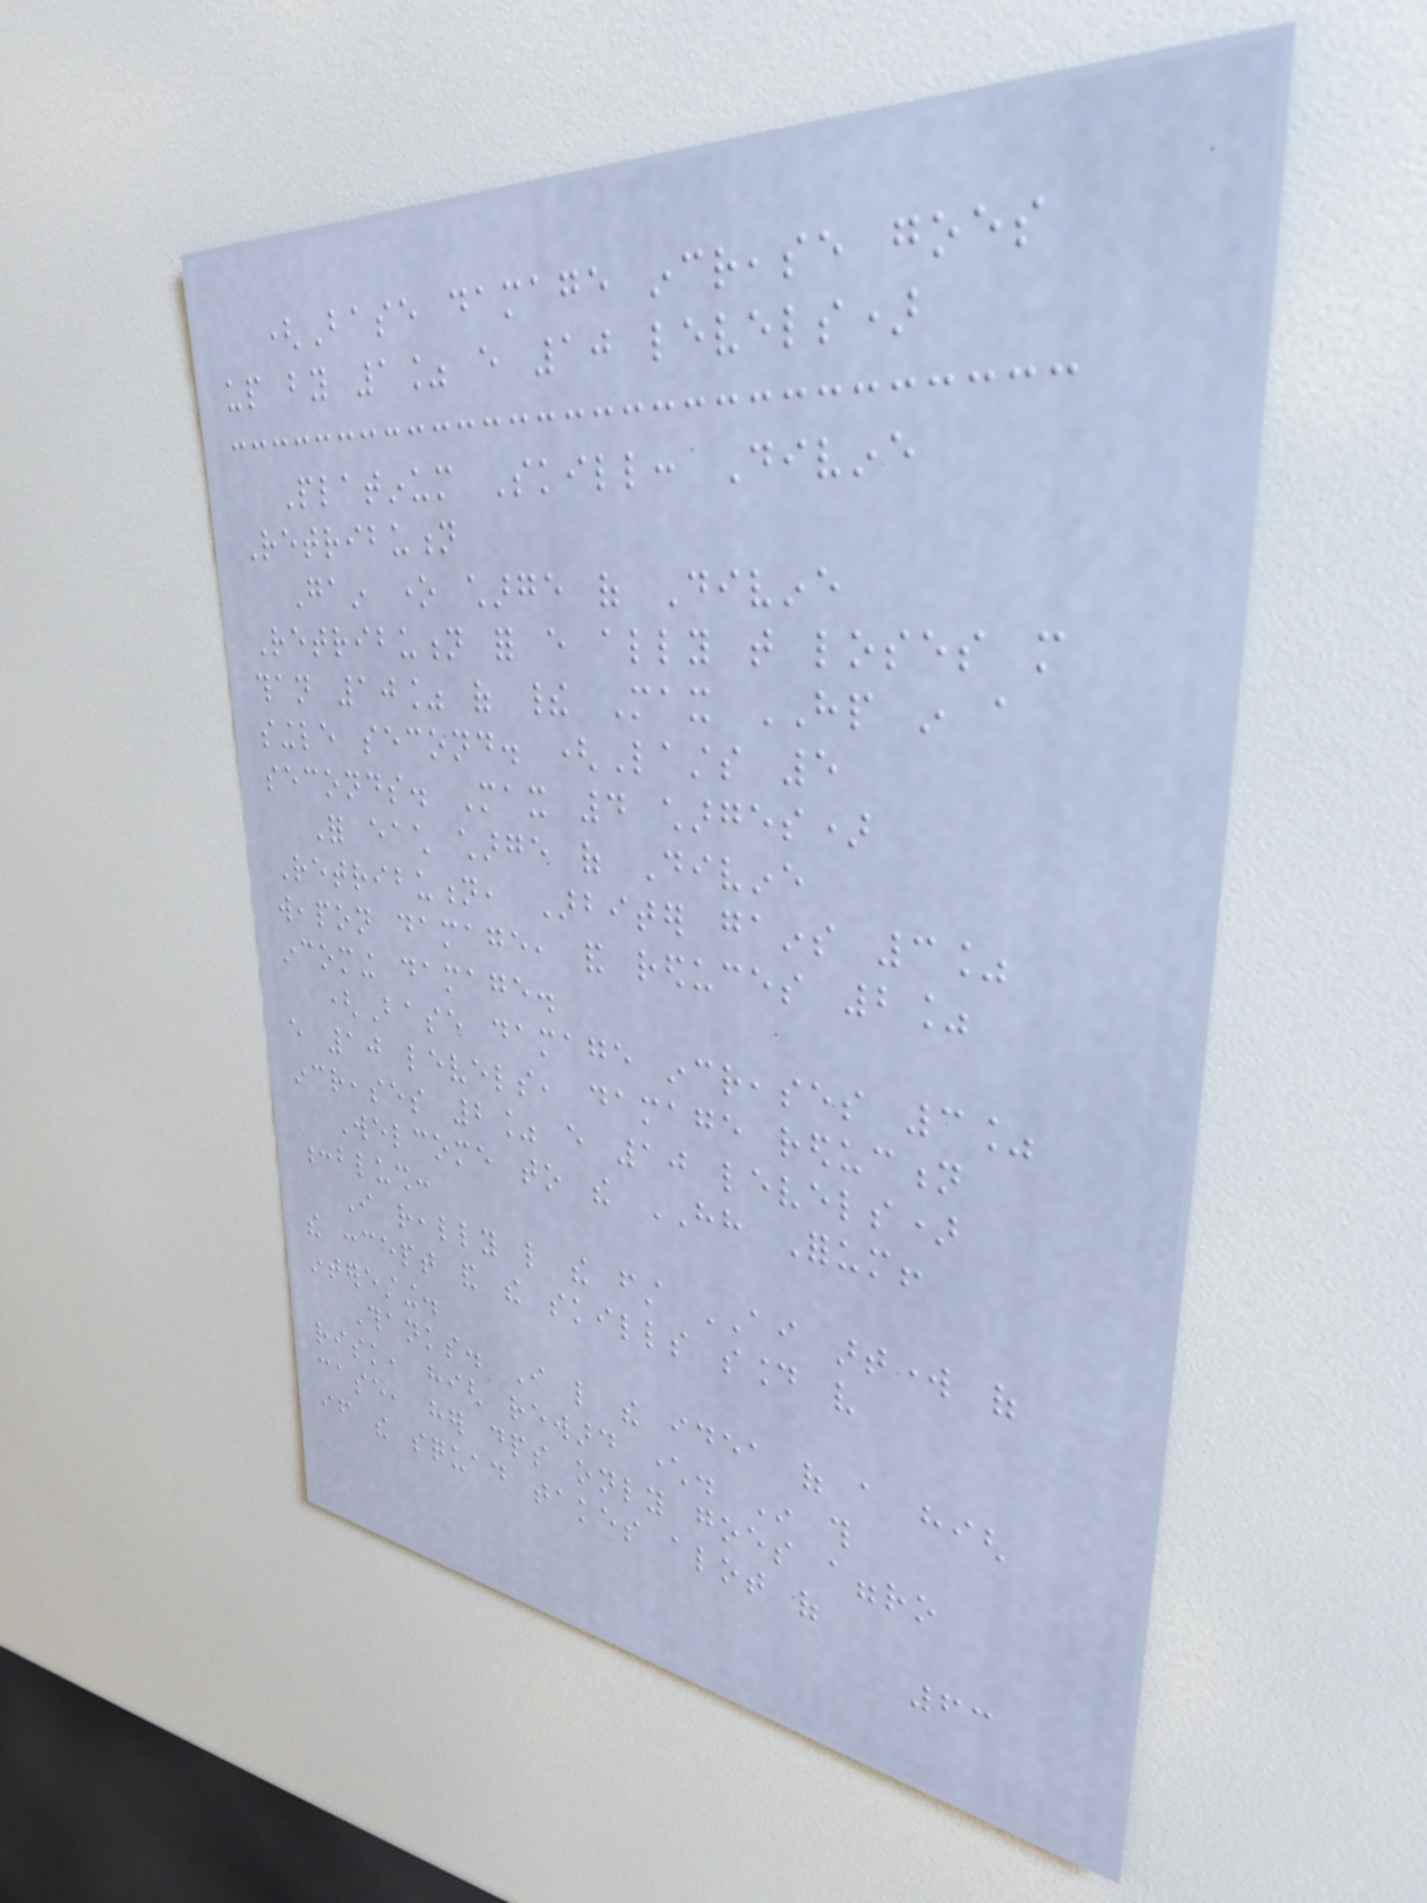(Base damage increase goes
up by 1% every 10 levels)
Platinum Skill: Divine
Retribution
Gain one charge of Divine
Retribution for every ally that loses more
than 10% of their Max HP in a
single second. (Lasts 5
seconds. Max 4 charges)
For each charge of Divine
Retribution, Arbiter gains 3%
weapon damage, and reduces 2%
incoming damage.
(Base damage increases 3%
every 10 levels, damage reduction
increases 2% every 10 levels)
Welcome to the HH Forum!
:blush:
I really like the first AI artwork of
the concept and the skills sound very
interesting.
Thanks. I like the idea of a high
risk, high reward character. In this
case, her dps only goes aggro
if the squad takes alot of
63
